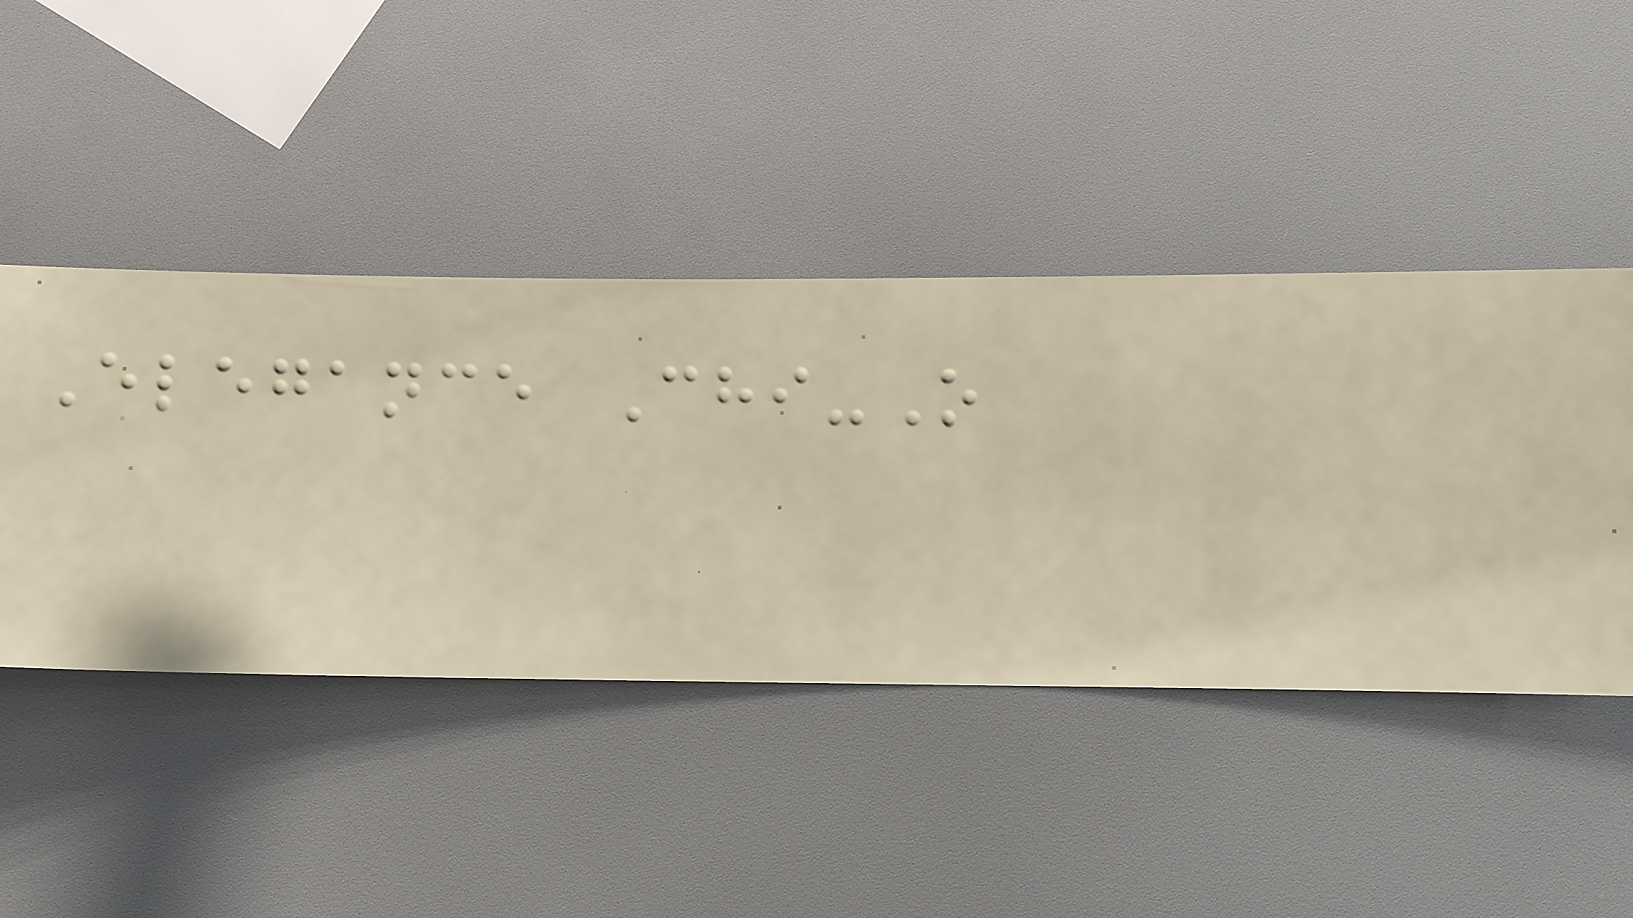Elegance Chi-O
